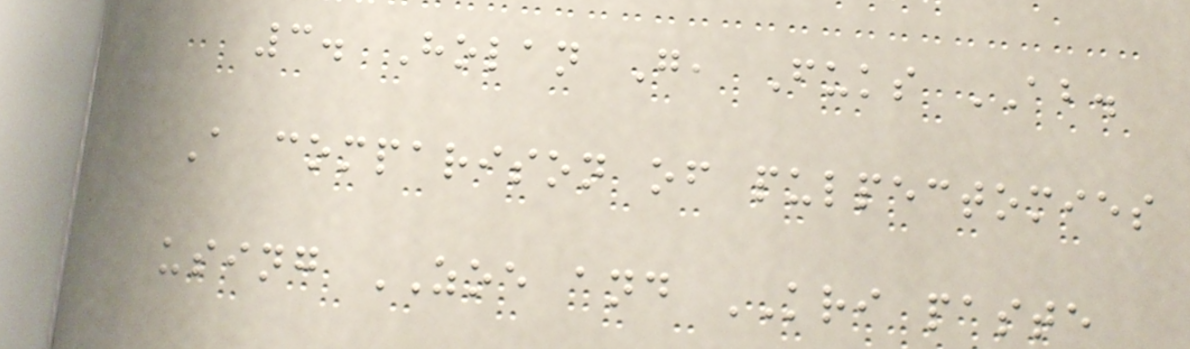3. Holan G, Fuks AB.
A comparison of pulpectomies
using ZOE and KRI paste
